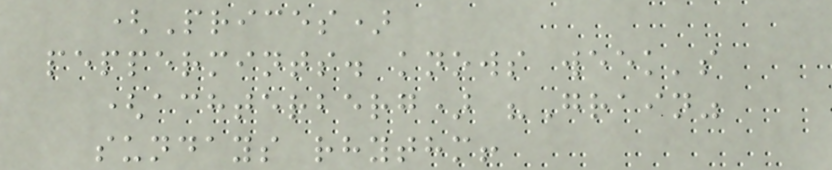(Prices)
peppermints. knows week's
(achterberg) "Grain"
sundays rhythm!
